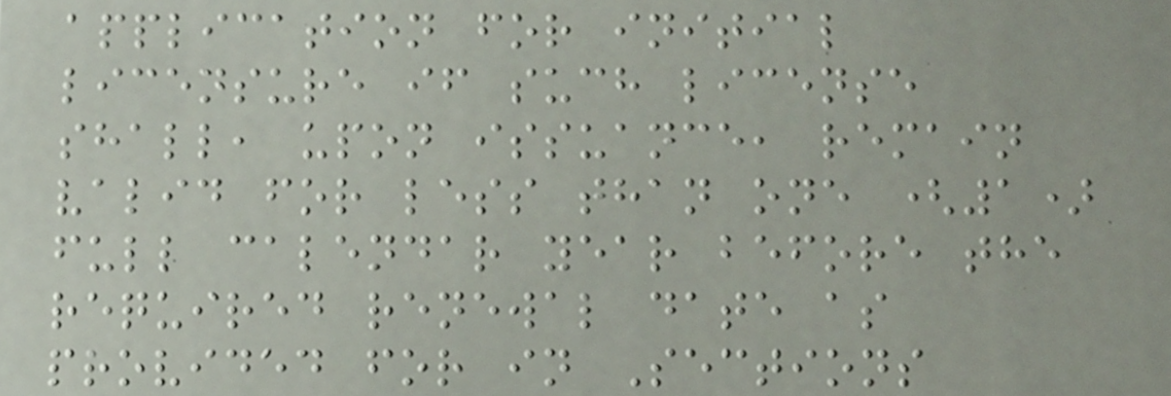application for initial
licensure if such license
shall, upon issuance, remain
valid for less than one (1)
full calendar year before the
required renewal date as
provided for in Sections
